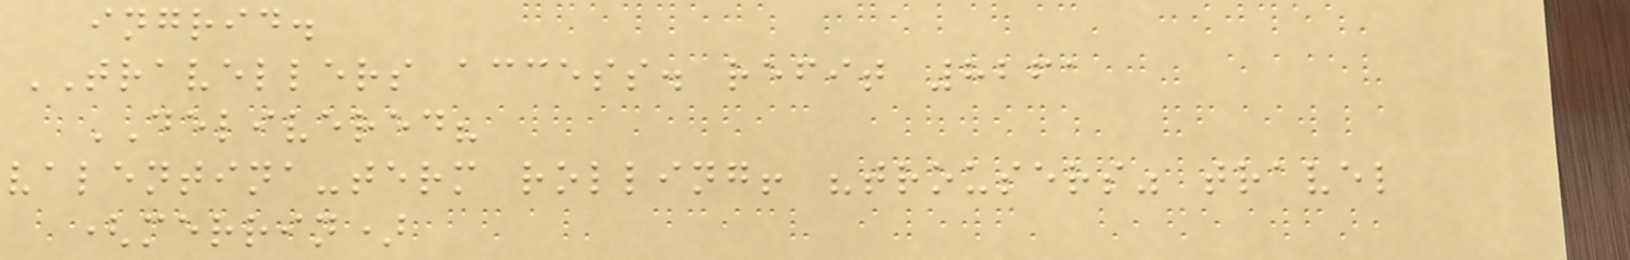ingrid.
TRAVELLERS access. refit 8261
DELIVERED?
valentina-term rolling! "trousers" travel
(merrin)
